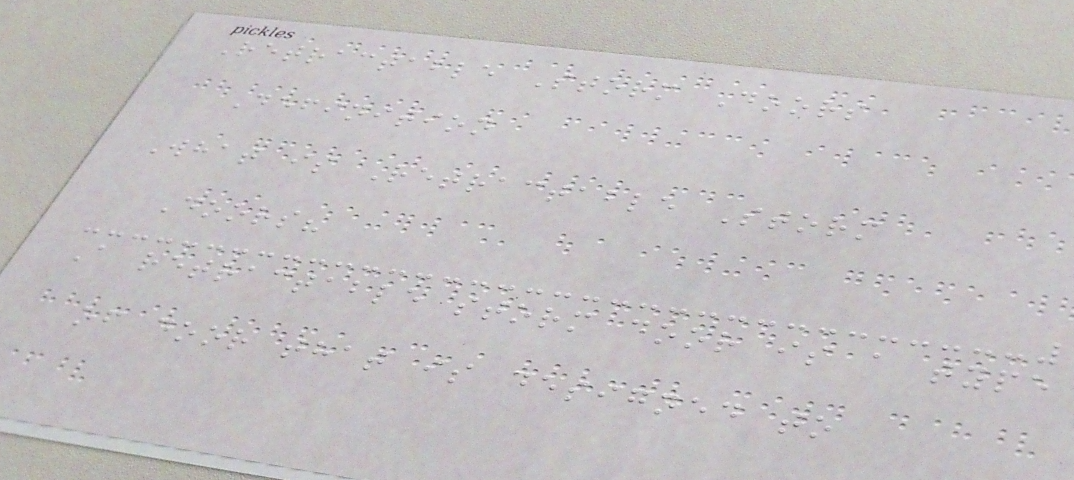Retractable Storm Doors
Definition
What is Retractable Storm
Doors?
A retractable storm door is a type
of door that is designed to
